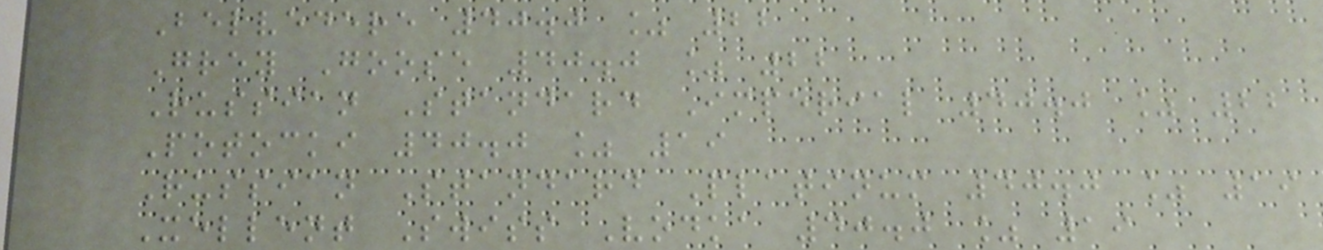Belvedere 40.0 % 22
Grey Goose 40.0 % 22
Russian Standard Imperial 40.0 % 22
Potocki 40.0 % 19
Russian Standard Platinum 40.0 % 19
Xellent Swiss Vodka 40.0 % 19
